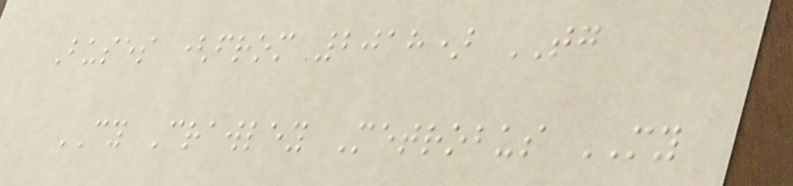Buses (from 2018) TG
CY Crawley Metrobus MY
